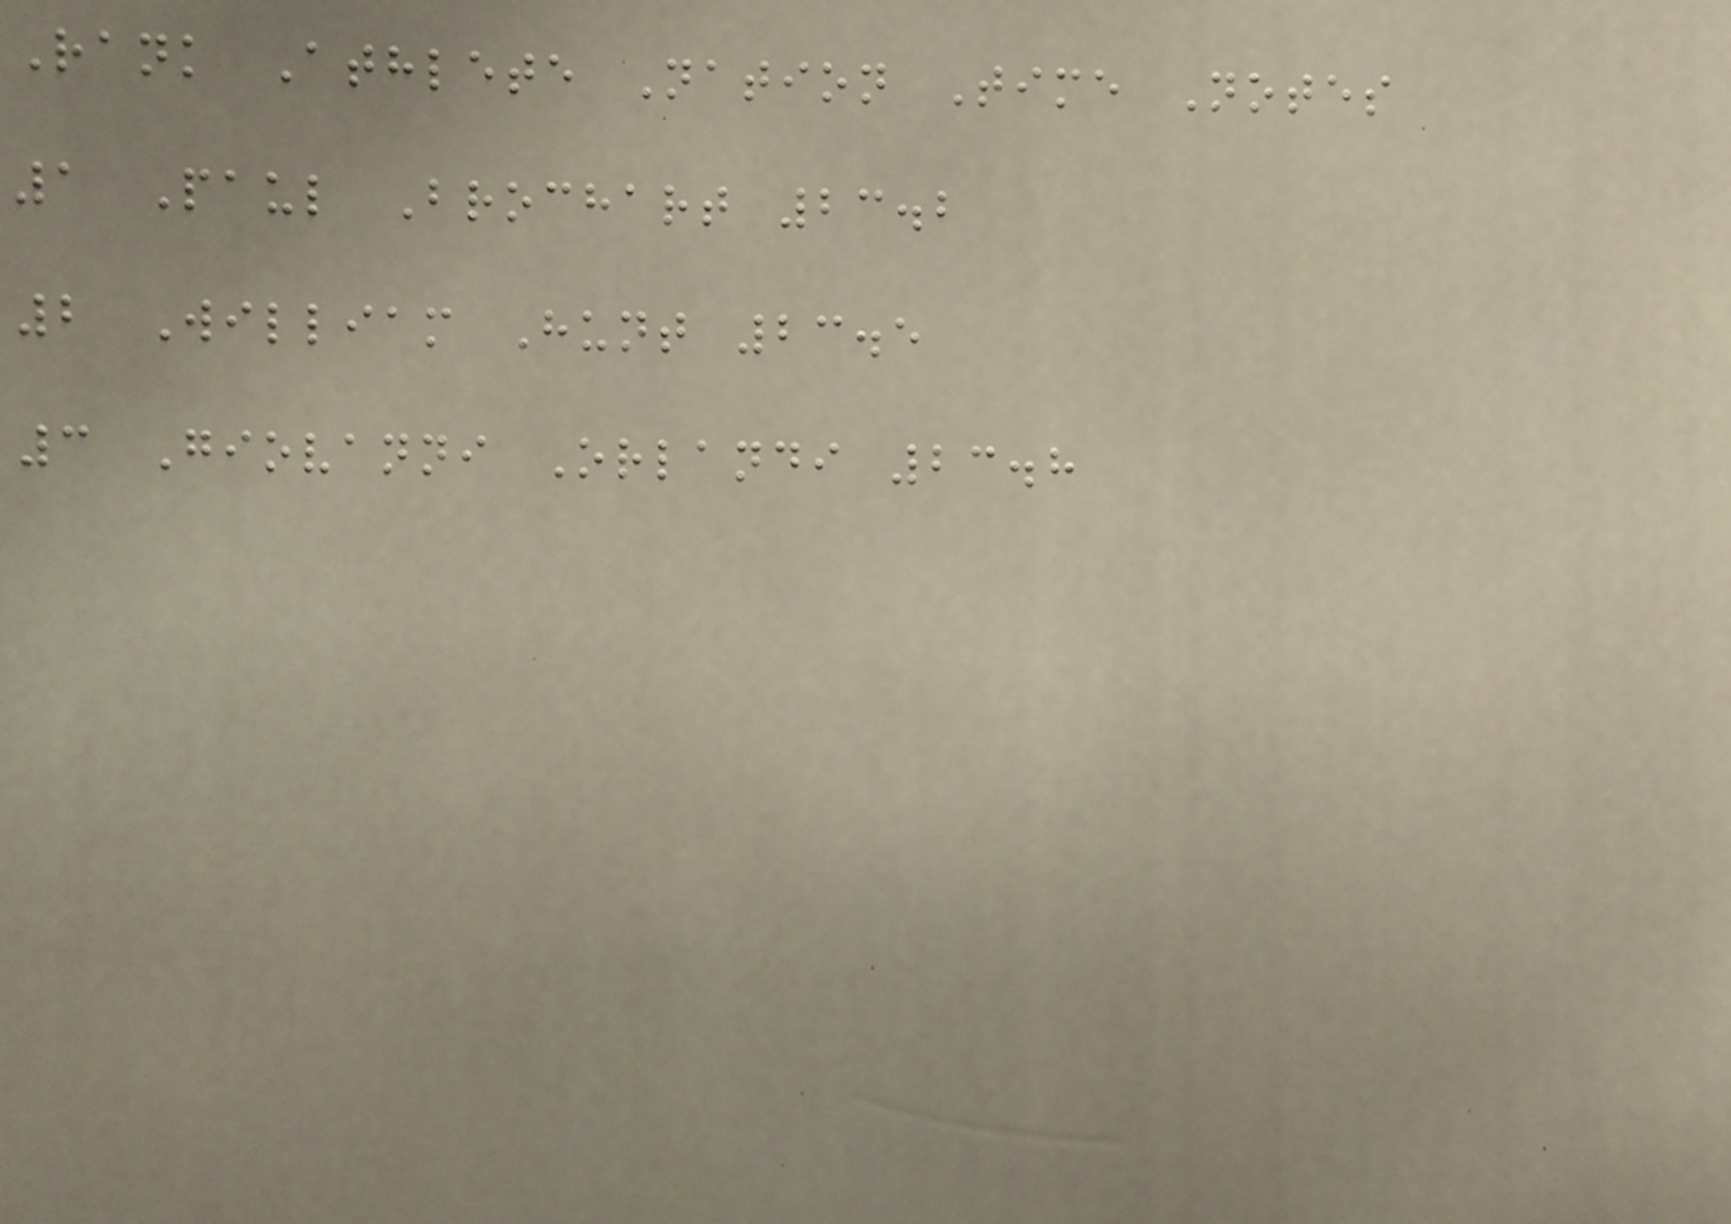Rank Athlete Nation Time Notes
1 Paul Brochart 23.2
2 William Hunt 23.5
3 Giovanni Orlandi 23.8
